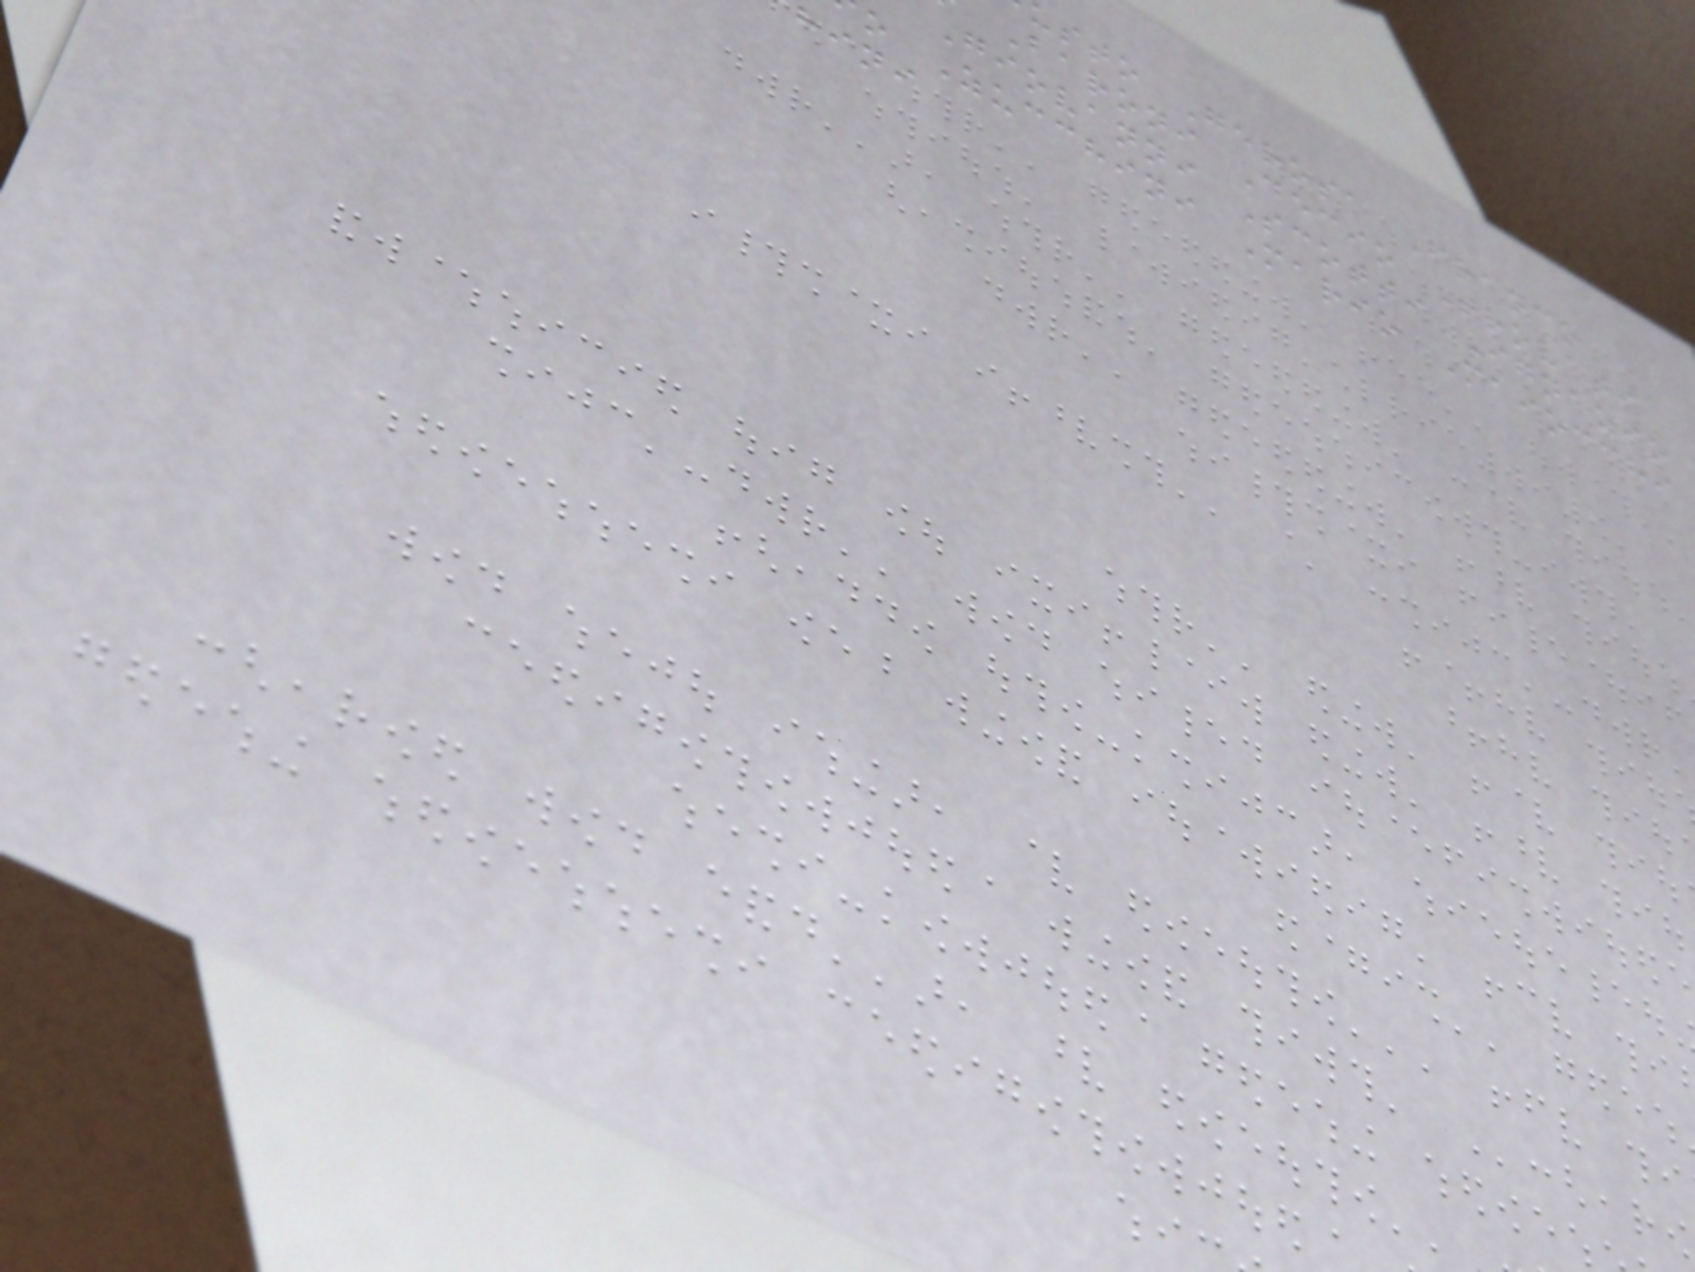usto Gerosa Franco
Baroni Decio Trovati
Giovanni Scotti Ignazio
o Zucchini Mario Maiocchi
hini
